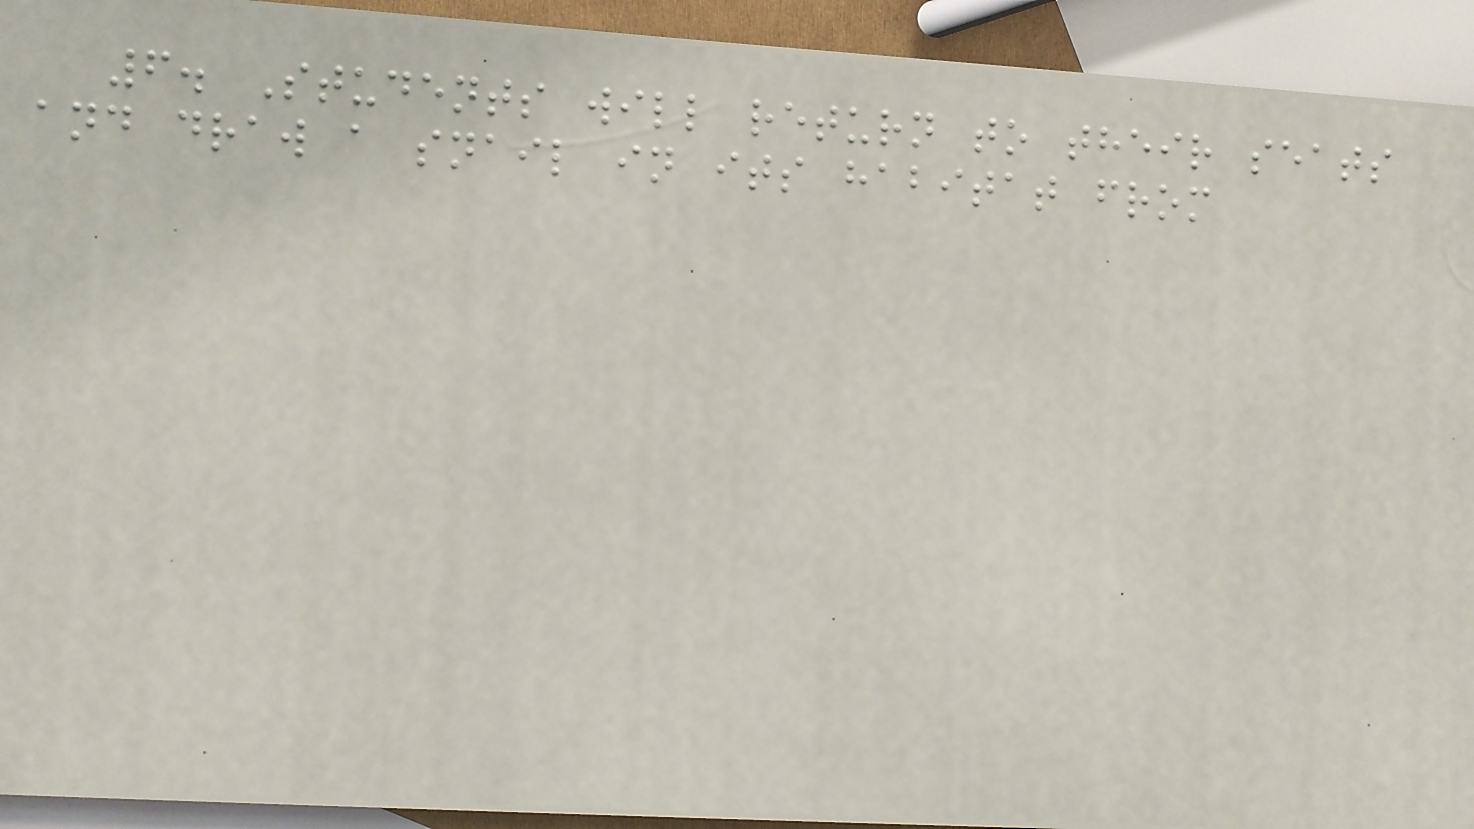6. Students will return to their seats
and draw a snail in its habitat from
